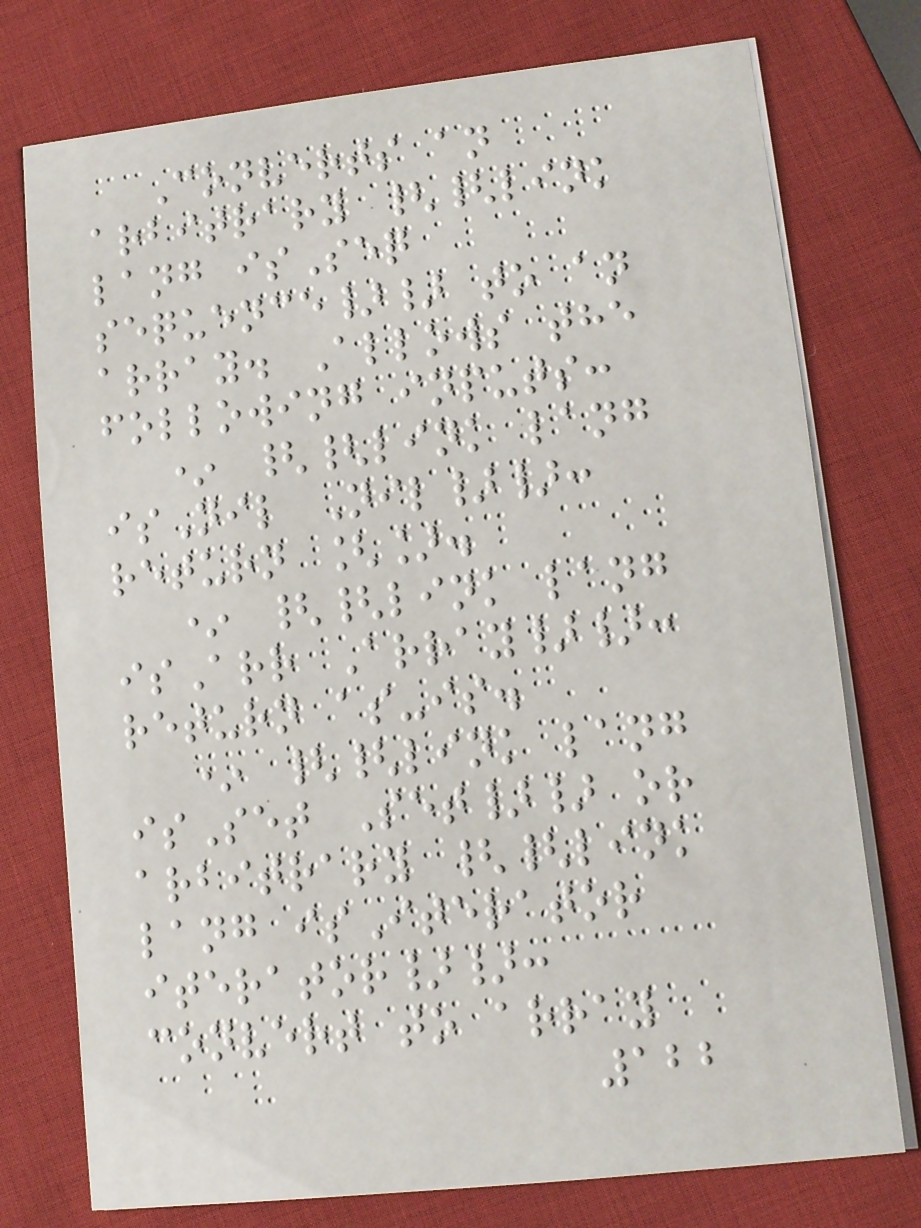Converts an
arbitrary {{link
lang isSeq
sequence}} to an
array. Allows the
following inputs:
* {{link lang
isNil Nil}}:
return [].
* {{link lang
isArr Array}}:
return as-is.
* {{link lang
isSet Set}} or
arbitrary {{link
lang isIterator
iterator}}:
convert to array
122
